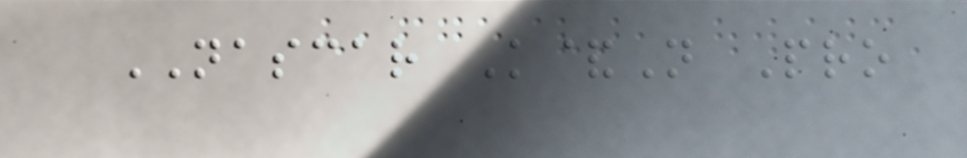NASCAR K&N Pro
